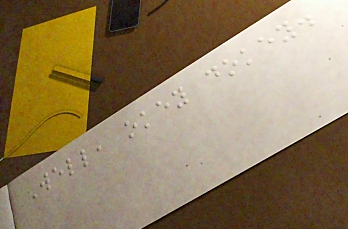Well, okey dokey.
